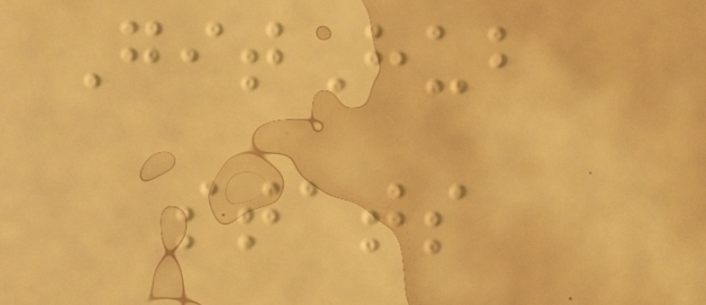GitHub
stats
